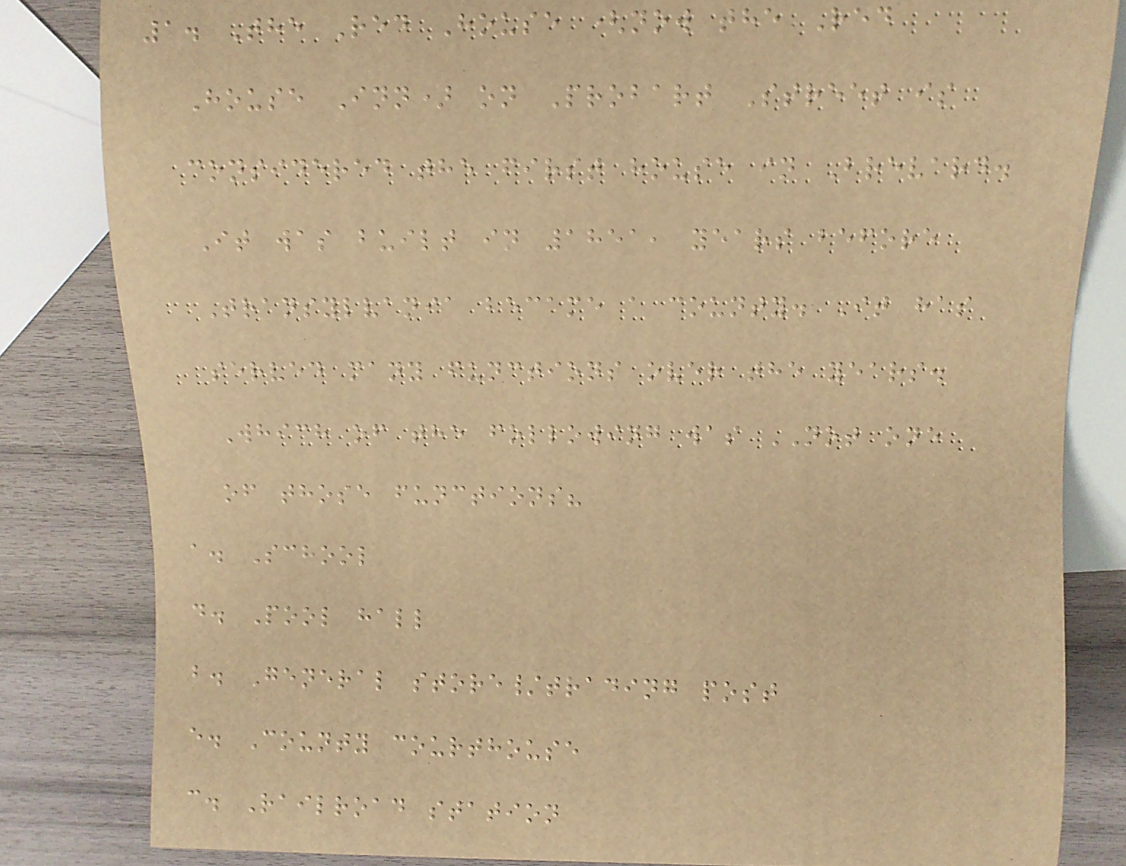1. The Red House (now the Red
House Inn) on Probart Street is
considered the first house in Brevard.
It was built in 1851, years before
Transylvania became a county. It has
served many functions over the years.
Which of the following was NOT one
of those functions?
a. School
d. Pool hall
b. General store/trading post
e. County courthouse
c. Railroad station
